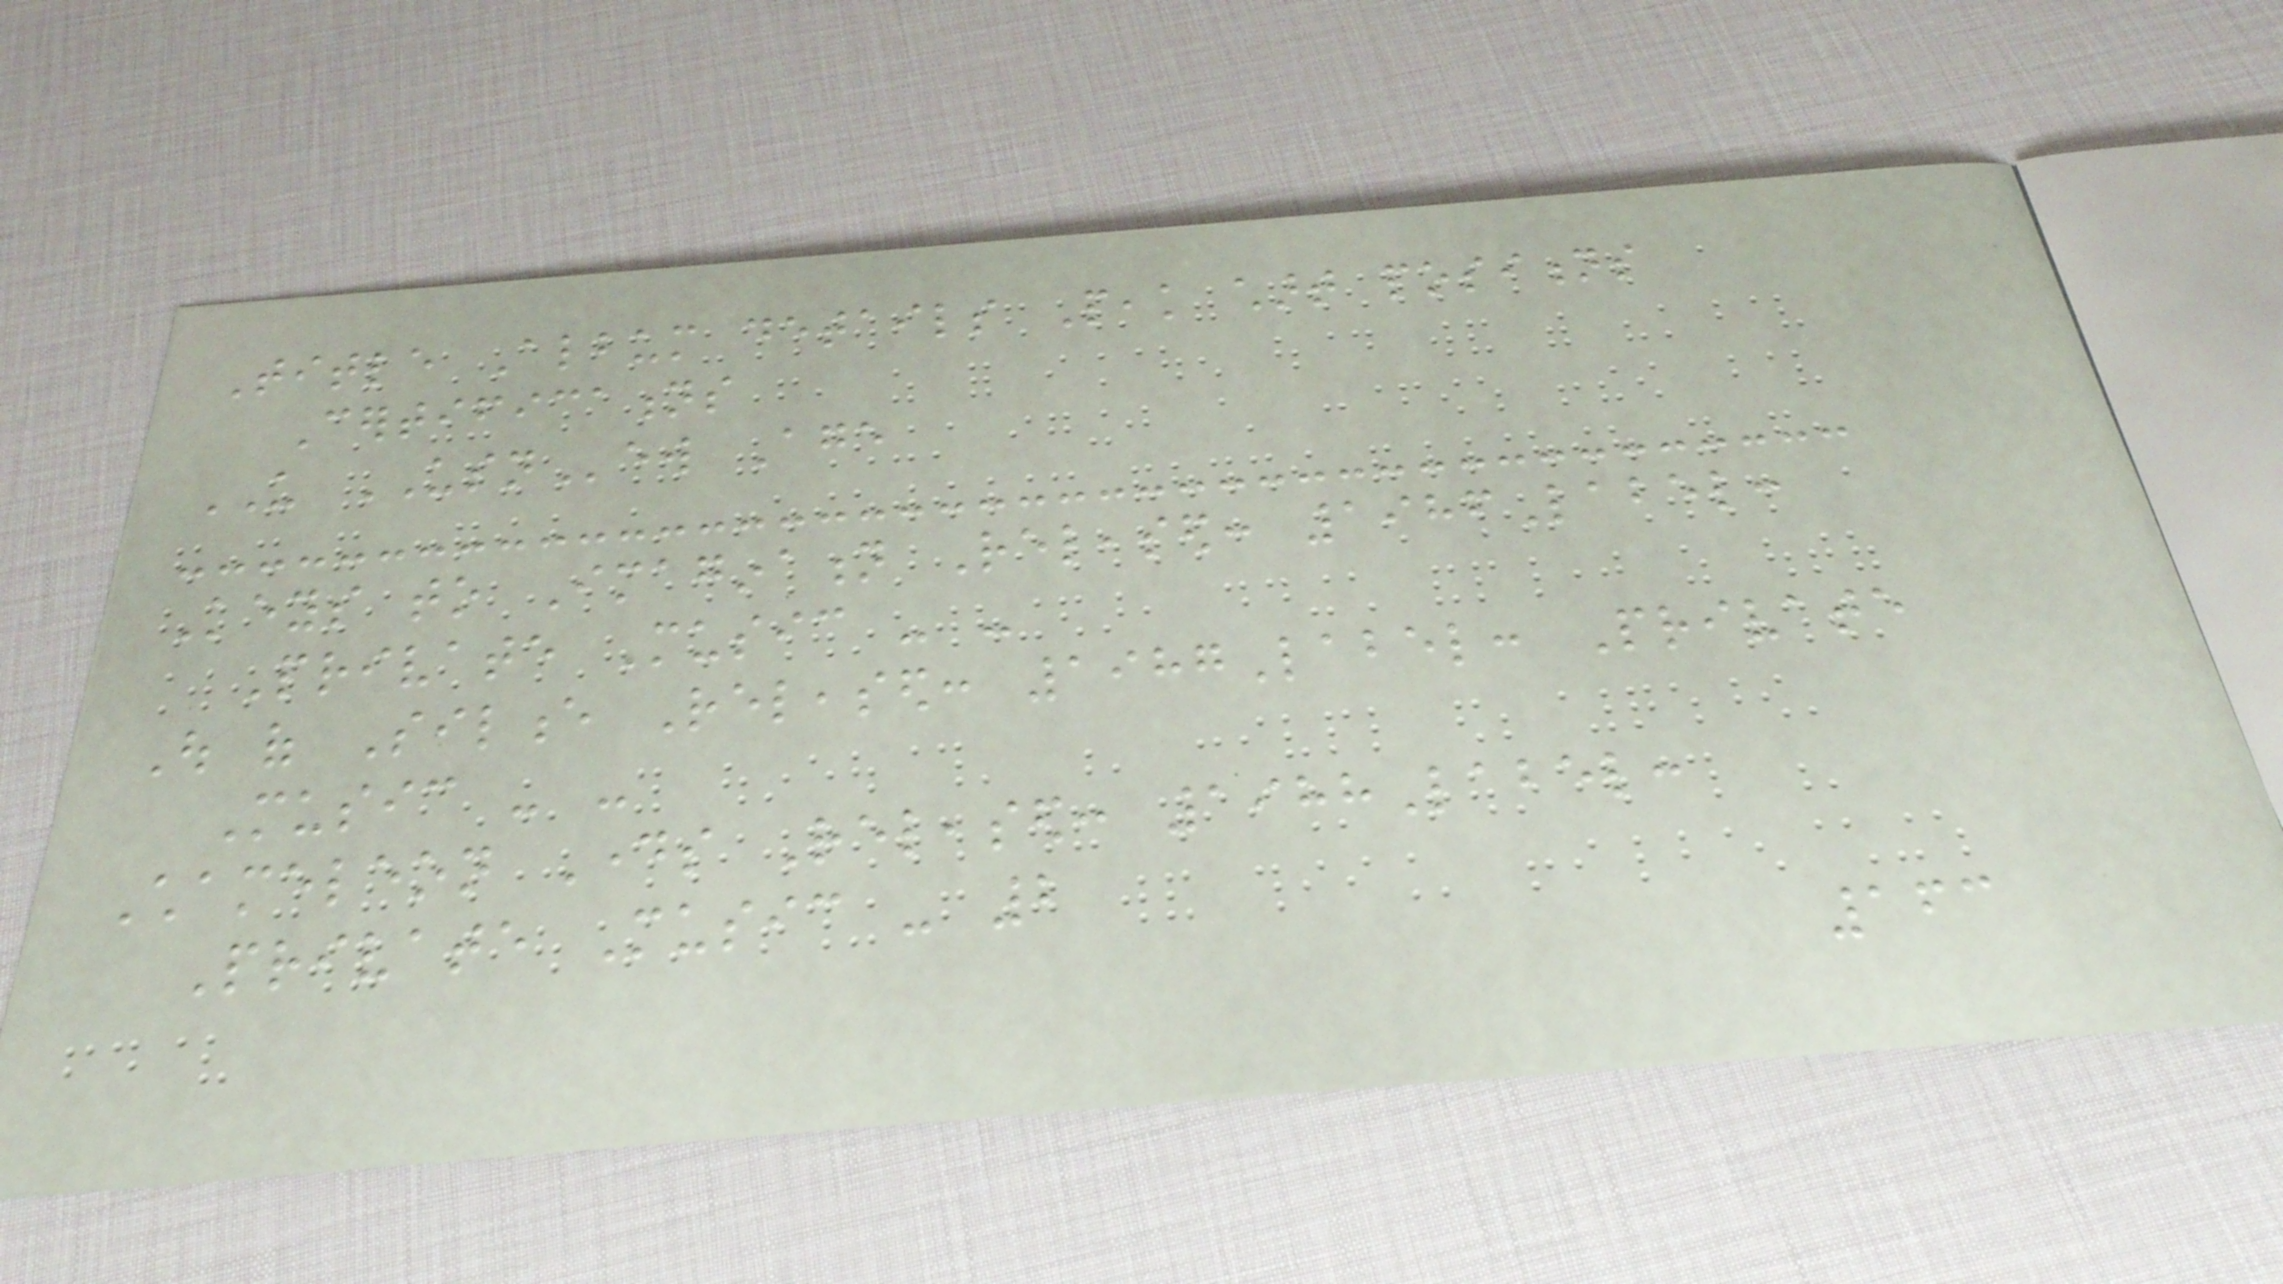Title Album details Peak chart positions
Certifications
US USNew Age
Keys to Imagination Released: 1986Label:
Private Music - -
Out of Silence Released: 1987Label: Private
Music - -
Chameleon Days Released: 1988Label:
Private Music - 2
163
